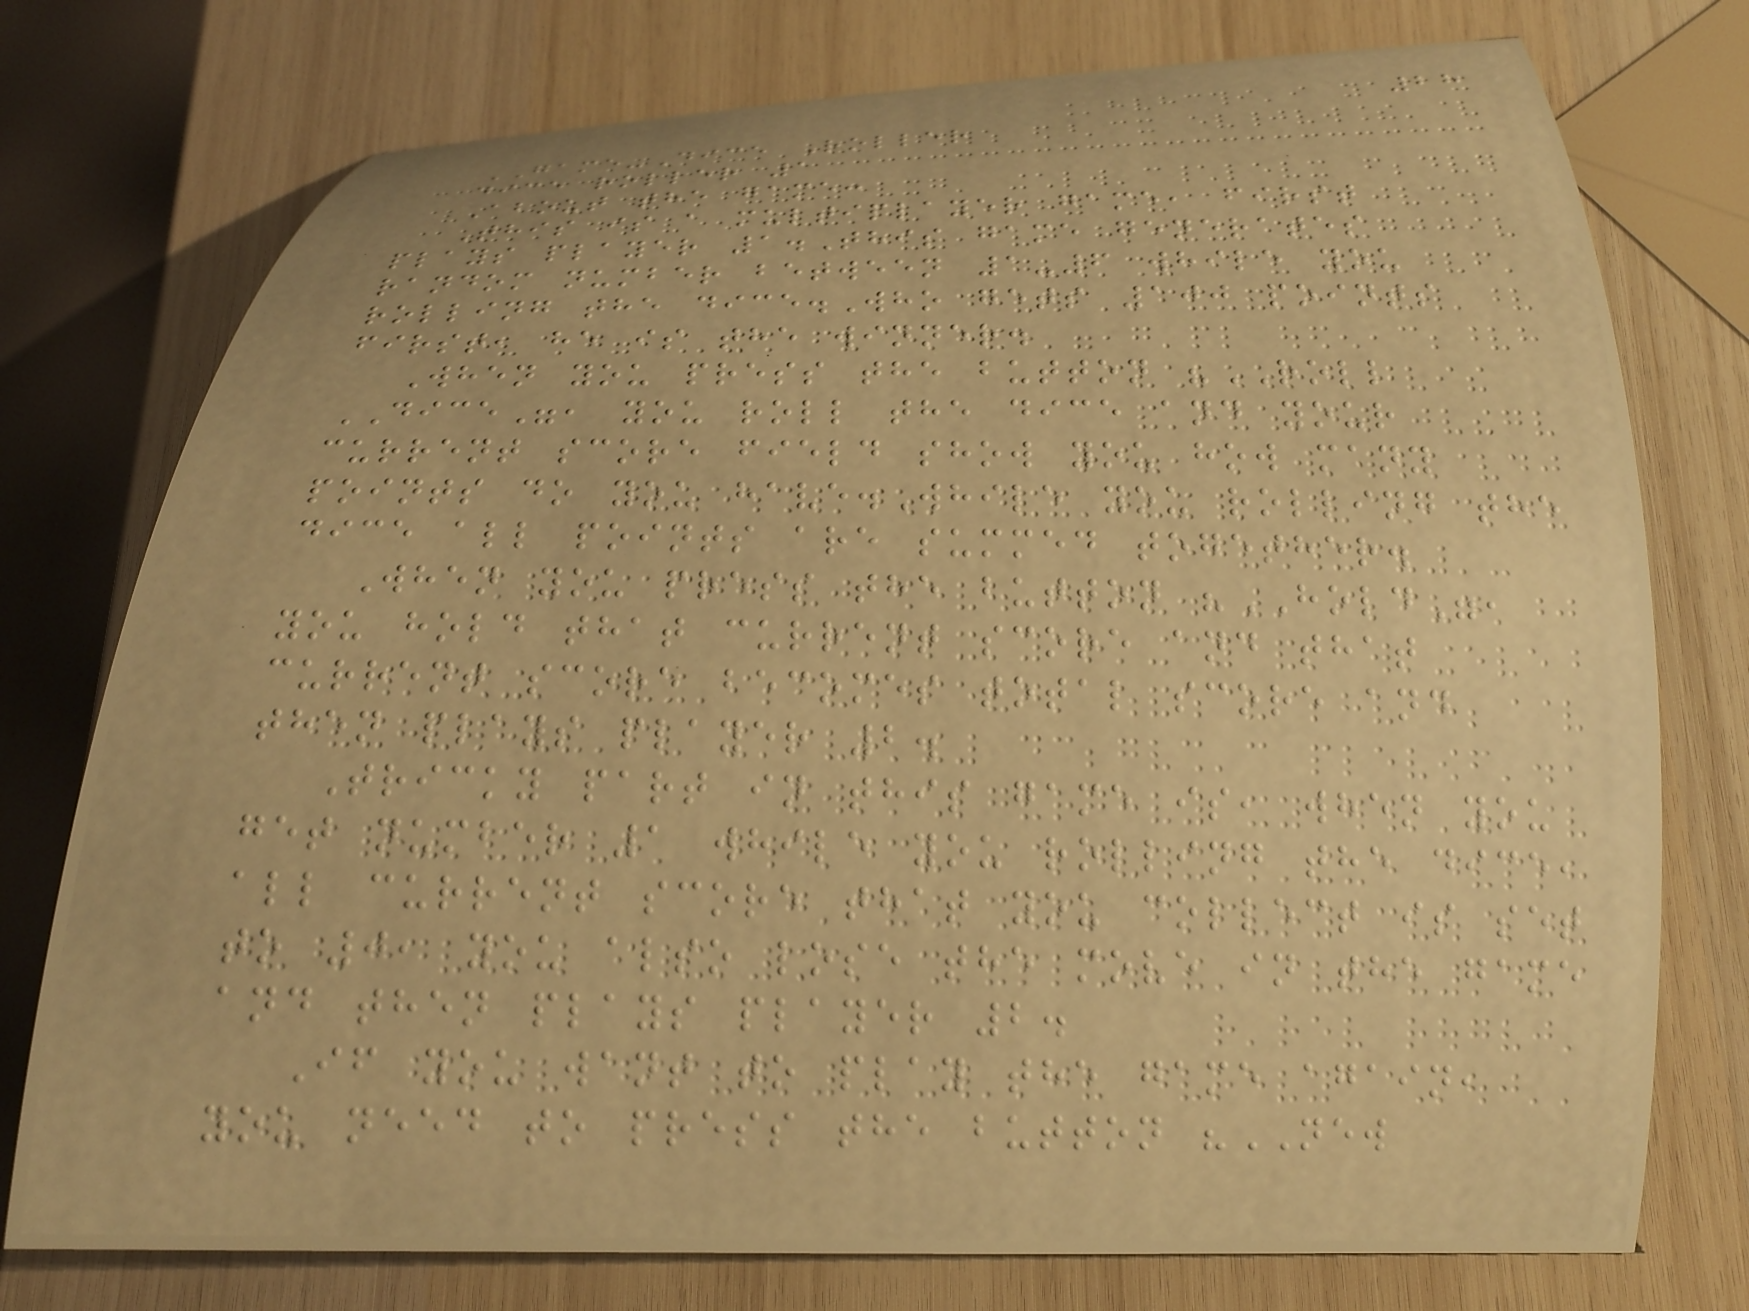28
GAME-Dice Roller
dice roller 1
About the game:
This is a multiplayer game, first
plays player 1.This game generates
random number between 1-6 while you
rolling the dice.Who gets 100 points
first, he is the winner.
When you press the button "ROLL
DICE", you roll the dice and your
current score field show you how many
points do you have.While you rolling the
dice all points are summed together.
When you press the button "HOLD",
you hold that current score and that
current score becomes total score and
then plays player 2.
Tricky part in this game is, when you
get number 1 while you rolling the dice,
all current score that you collect is set
to 0, you also lose the move in the game
and then plays player 2.
If you want to play the game again,
you need to press the button "NEW
